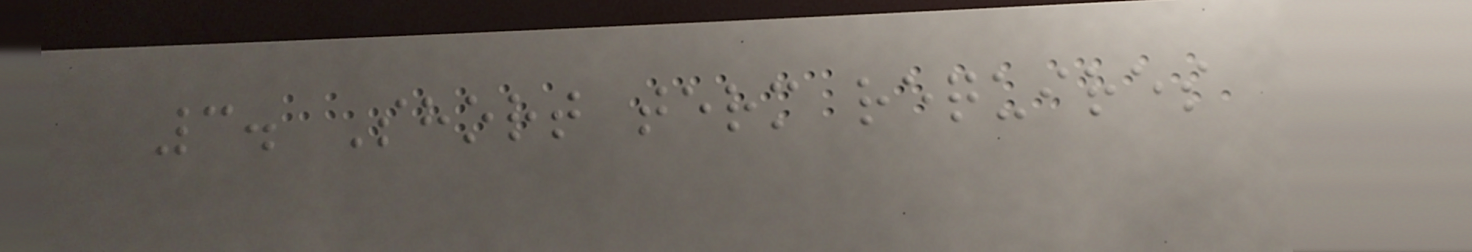3. Short term requires
